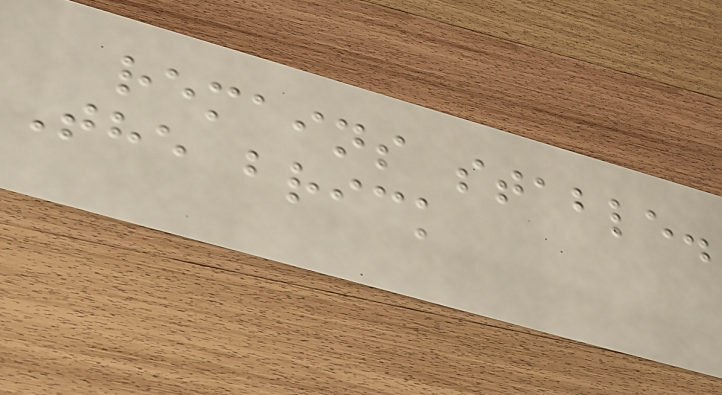remains stable.
The brick
